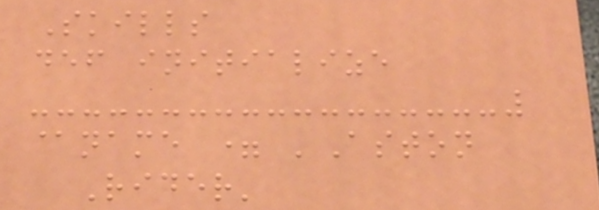Skills
def initialize
@name = 'Aston
Rider'
